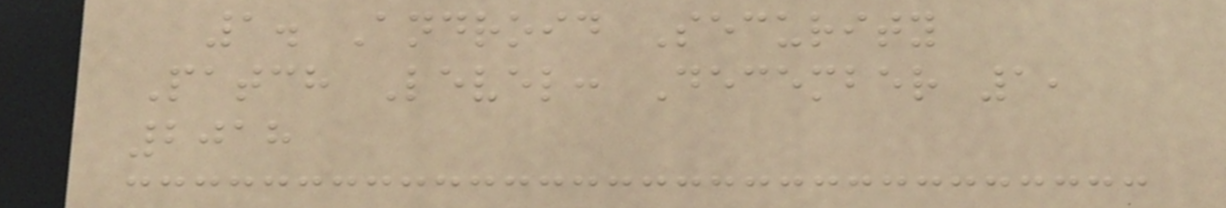1. Android Security
Patch Level: December 1,
2018
